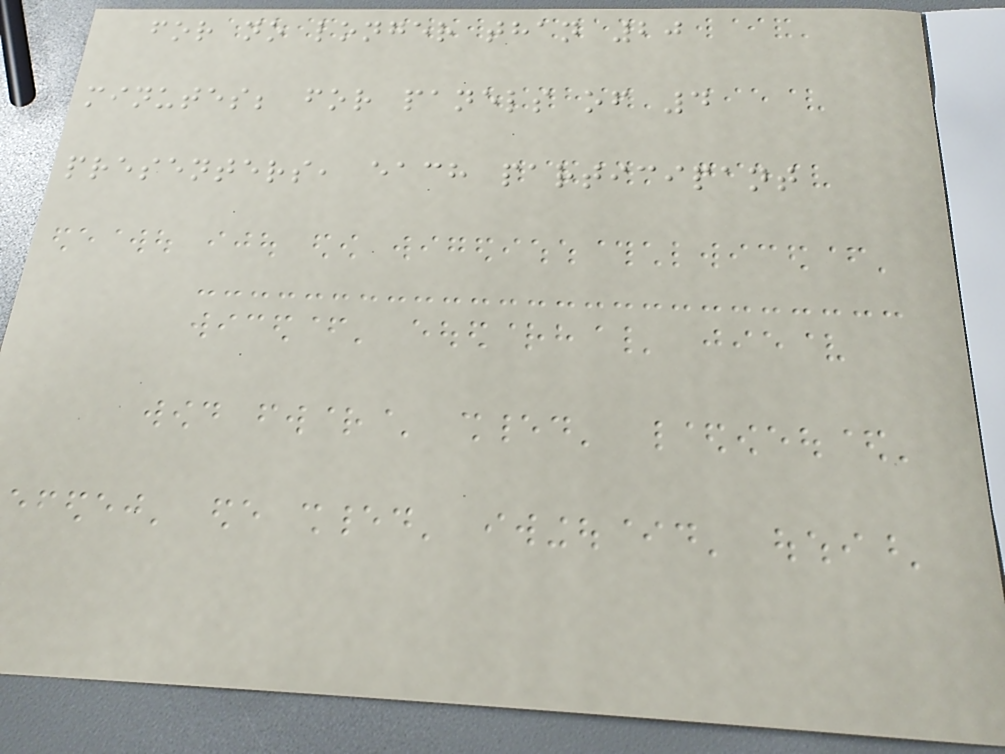for no longer than 20
minutes; for panels of 4
presenters, each participant
